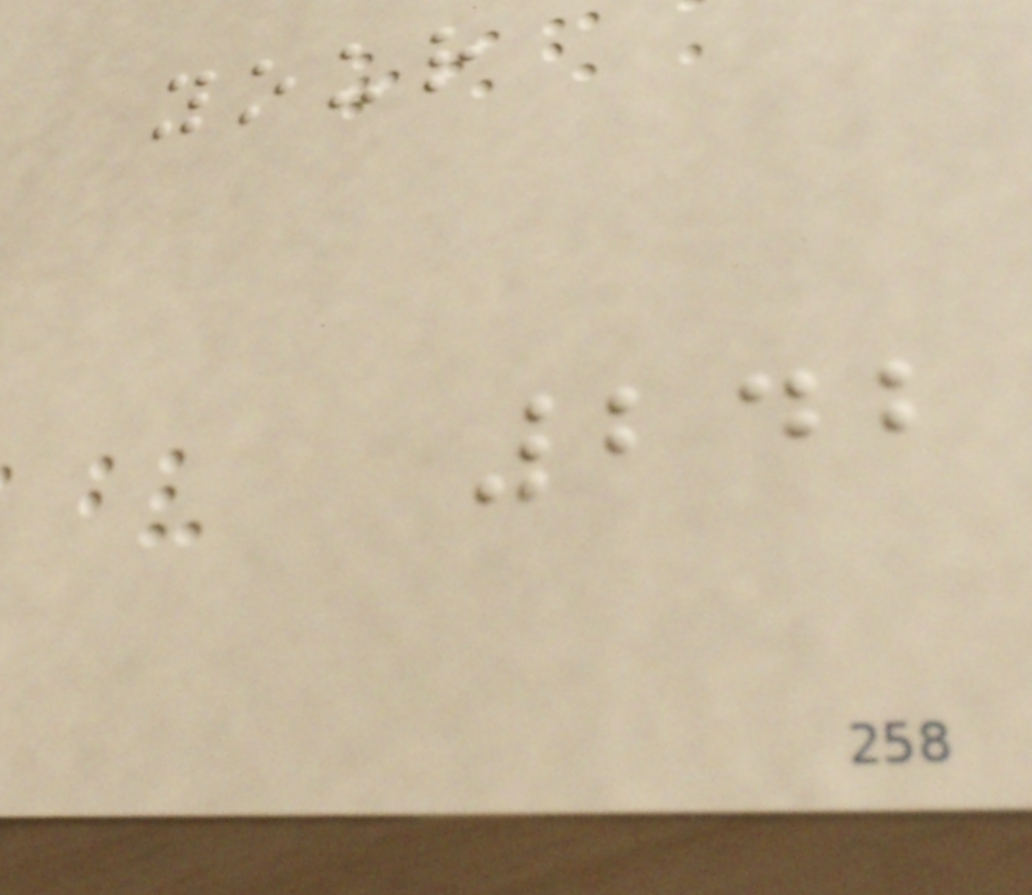your
242
